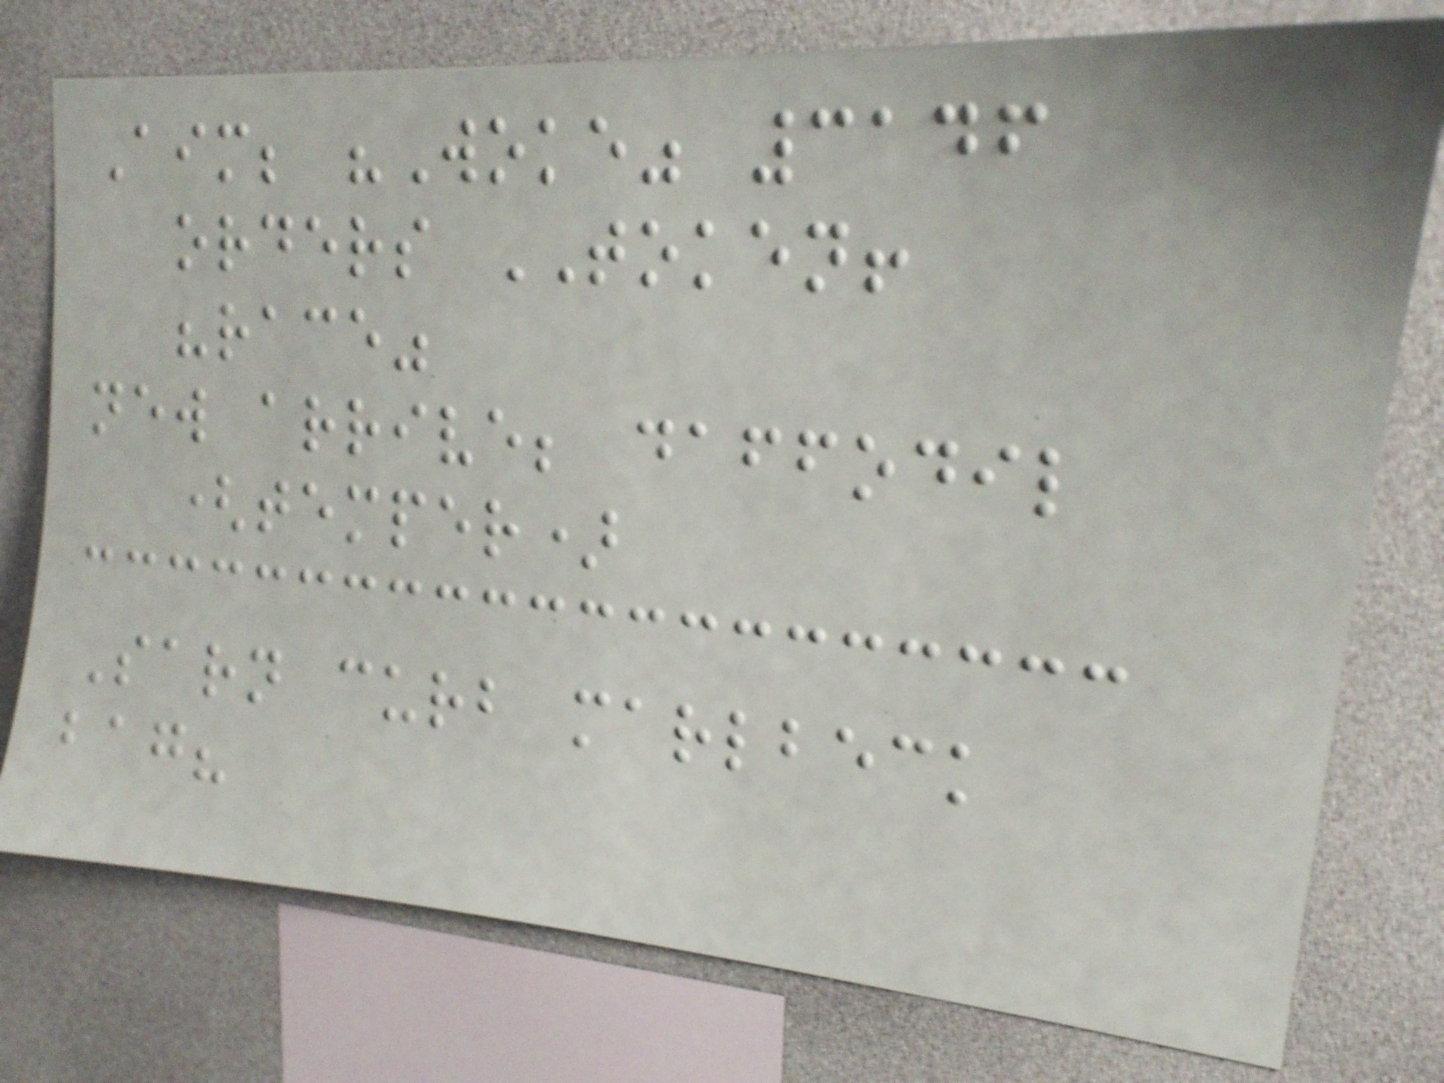Aim; "Woke" 3146
orders TOKEN!
"race"
new arrive; daffodil
(temper)
Sarn curb marlbeck
bag?
